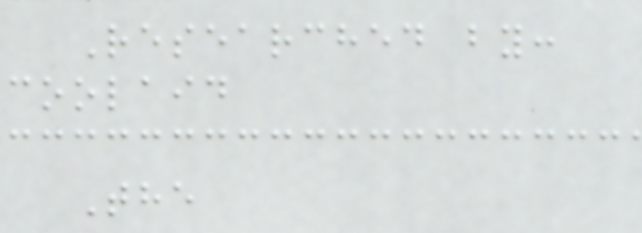Researched by:
coolaid
The
